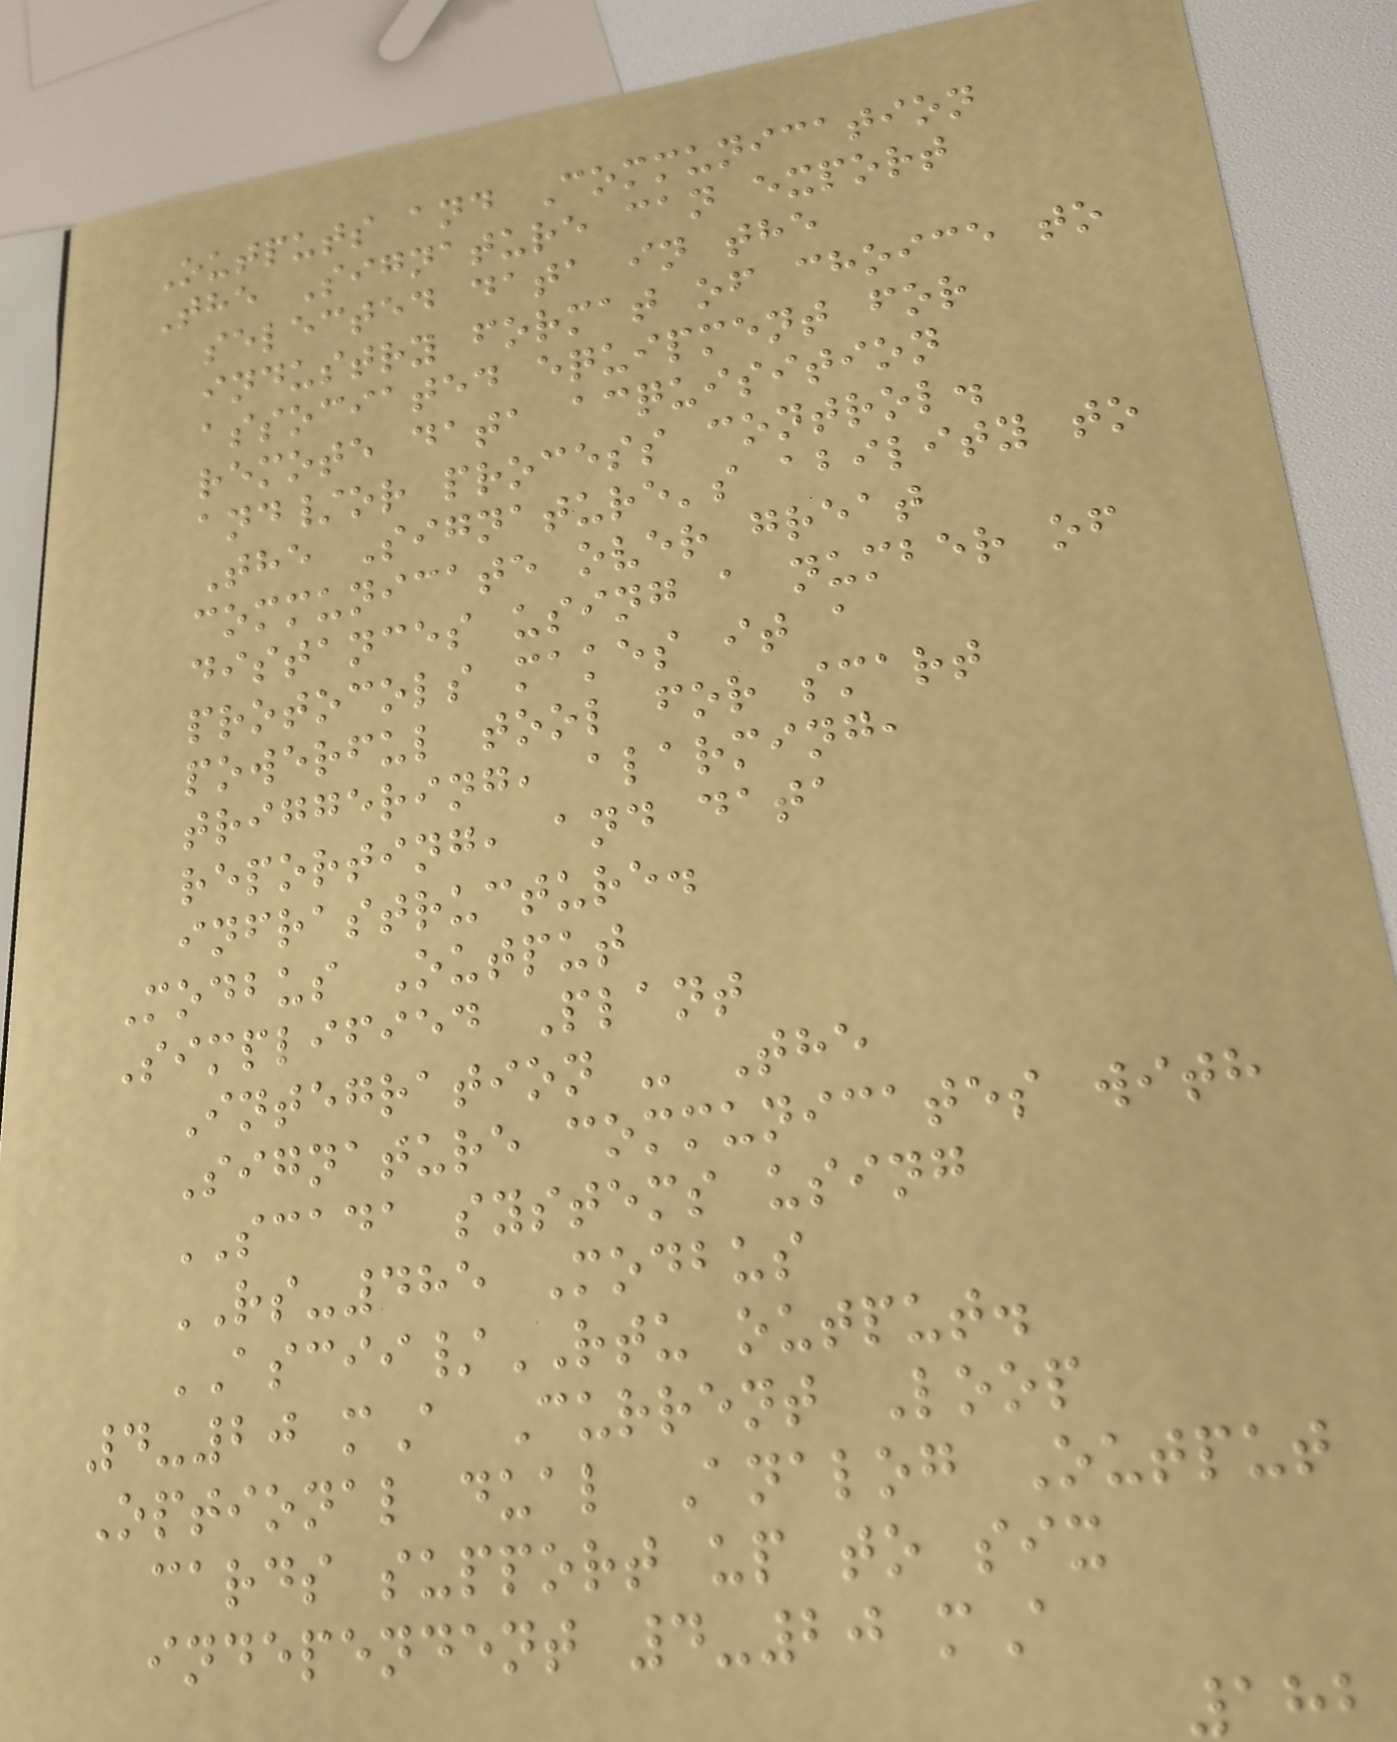Outputs and Communication
The Signature can export
selected data in the
industry format of choice to
associated equipment for
remote data acquisition
and/or process control.
The Signature's ability to
communicate over great
distances using a number of
protocols makes it a
powerful tool for smart
triggering, alarming,
reporting, and data
infrastructure.
Modbus Output
Simplified Plant
Integration - The
Signature communicates with
SCADA systems using
RS-485 Modbus
ASCII/RTU output.
4-20 mA Current Loop
Optional dual Analog Output
cards support up to six
independent 4-20 mA
182
